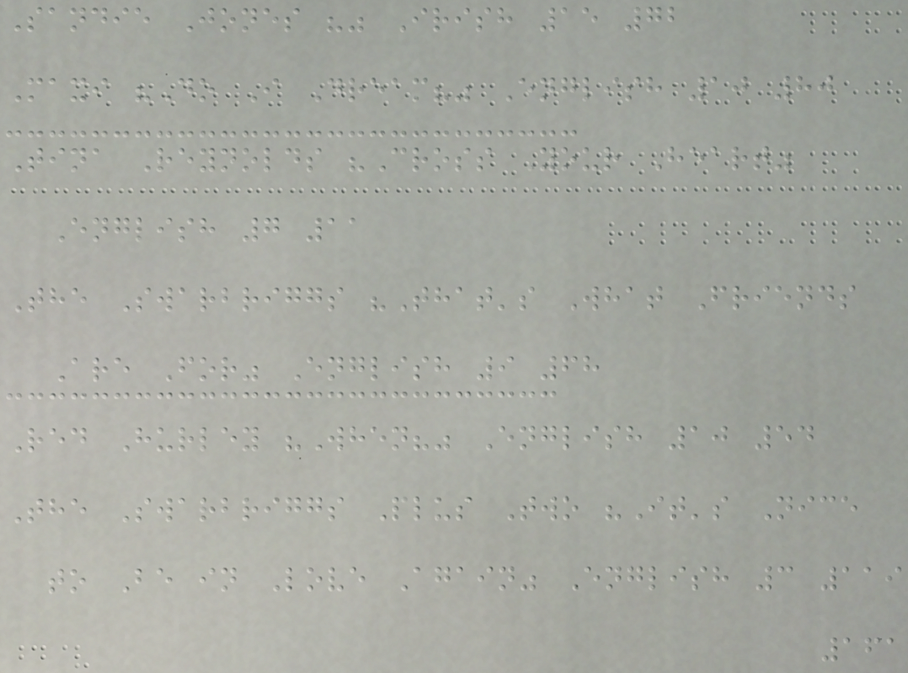Sandie Jones "" Irish 15 72
Maxi "Do I Dream?" English 10 80
Tina Reynolds "Cross Your Heart"
English 7 11
The Swarbriggs "That's What Friends
Are For" English 9 68
Red Hurley "When?" English 10 54
The Swarbriggs Plus Two "It's Nice
to Be in Love Again" English 3 119
161
